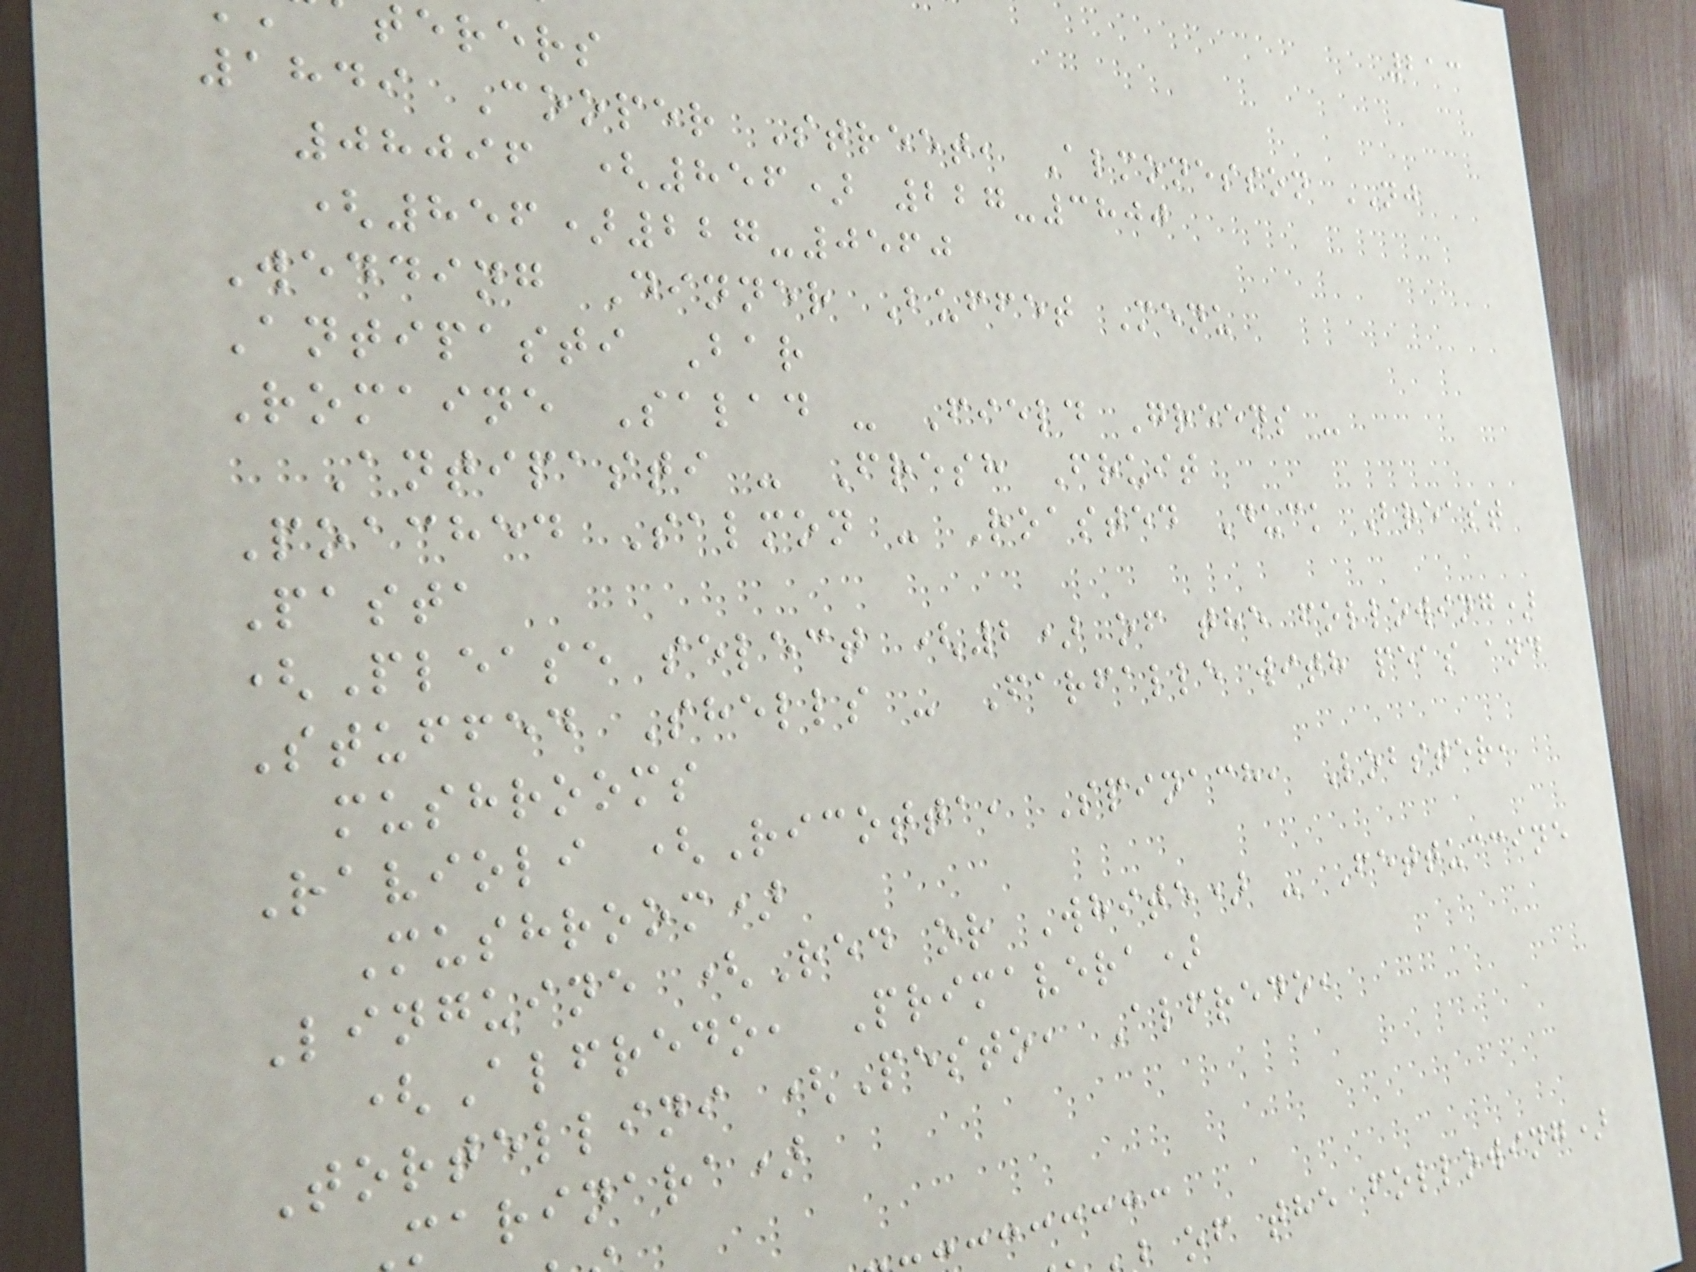213
terers
1849 Cooper Street, Almonesson NJ
08096 (856) 227-3800
(856)227-0560
Wedding Dinner Buffet Menu
Antipasti Bar
Romaine Salad - Field Greens -
Antipasti - Fresh Fruit
Poached Salmon - Roasted Duck Breast
Pasta
(Please select (2) of the following)
Stuffed Shells - Farfalle with peas and
mushrooms
Ravioli (Ricotta, Spinach, Lobster,
Mushroom)
Linguine (Red or White) - Fettuccine
(Alfredo, Primavera)
Tortellini (Pesto, Alfredo,
marinara)
of the following)
